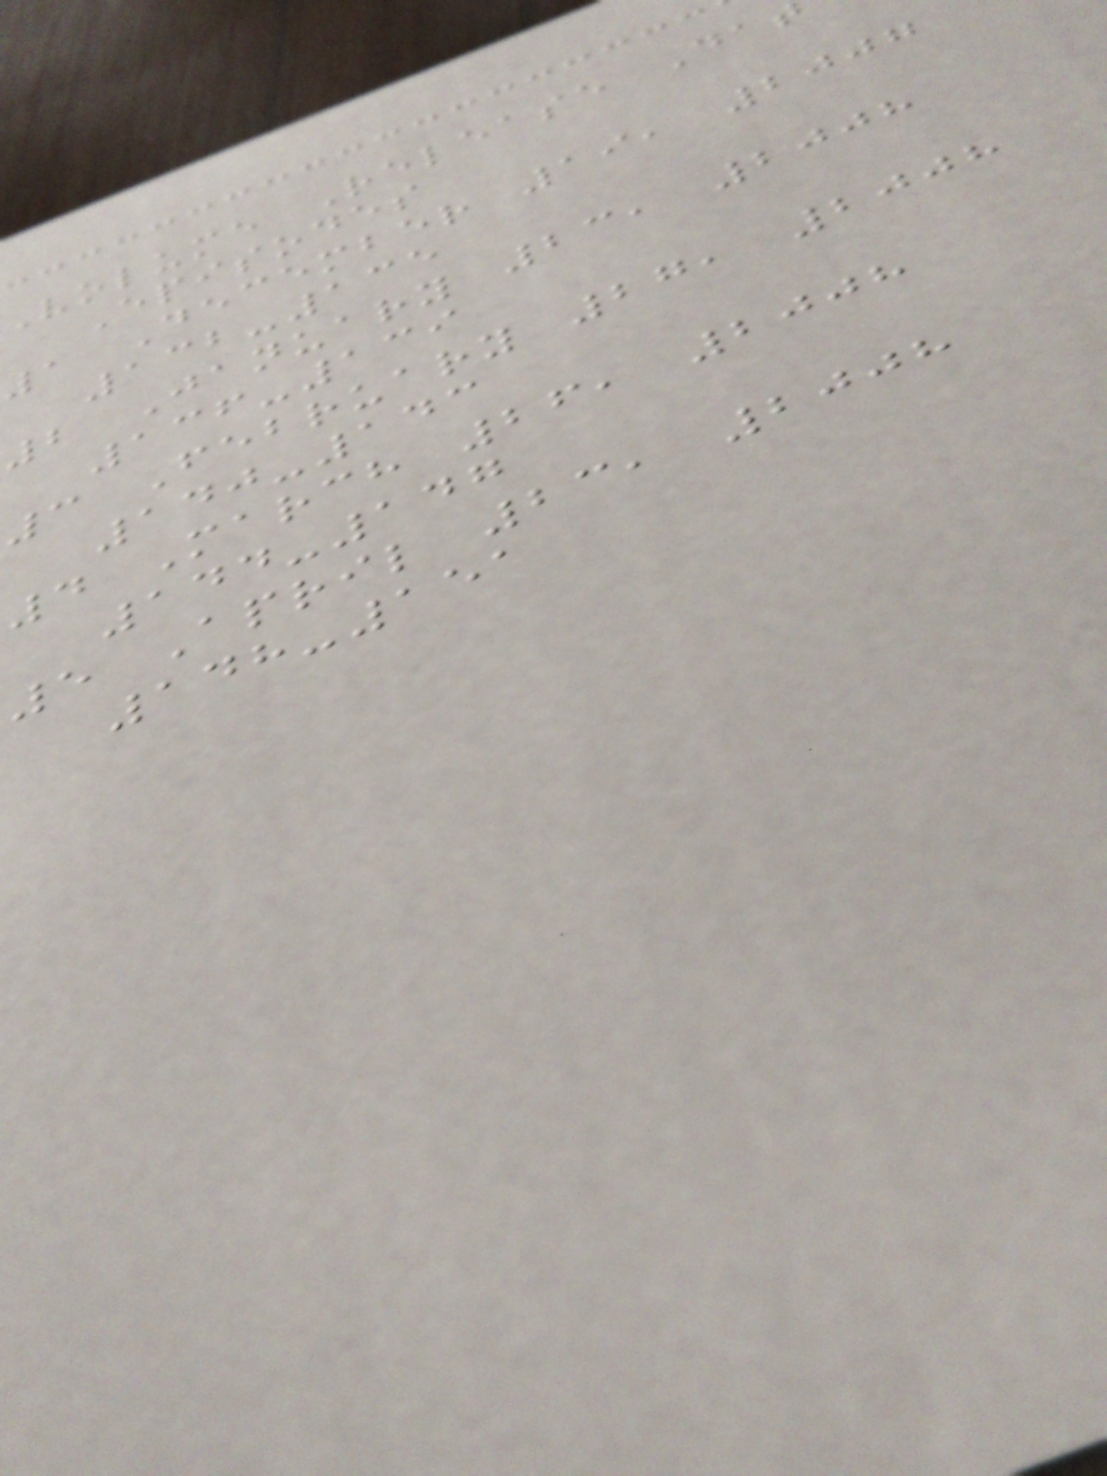Volume Release Da
Episodes
1 December 19, 2007
132-135
2 January 23, 2008
136-139
3 February 27, 2008
140-143
4 March 26, 2008
144-147
5 April 23, 2008
148-151
